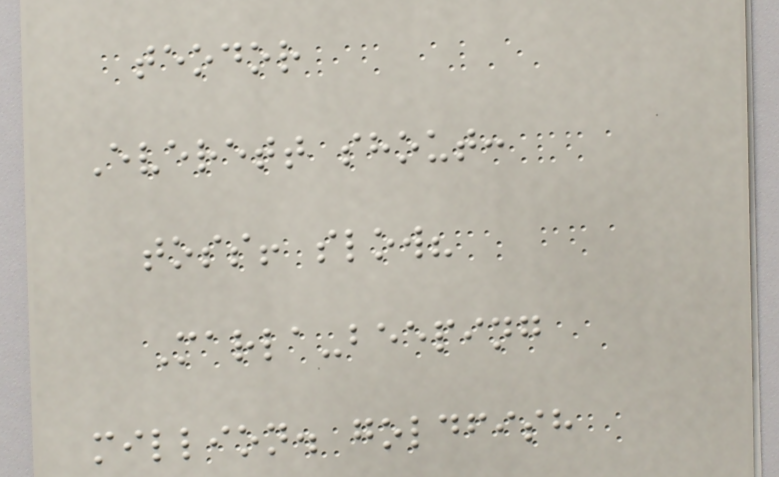teodor
Everett shout:
toss! slow?
Marla-beeping
million. goldfish
